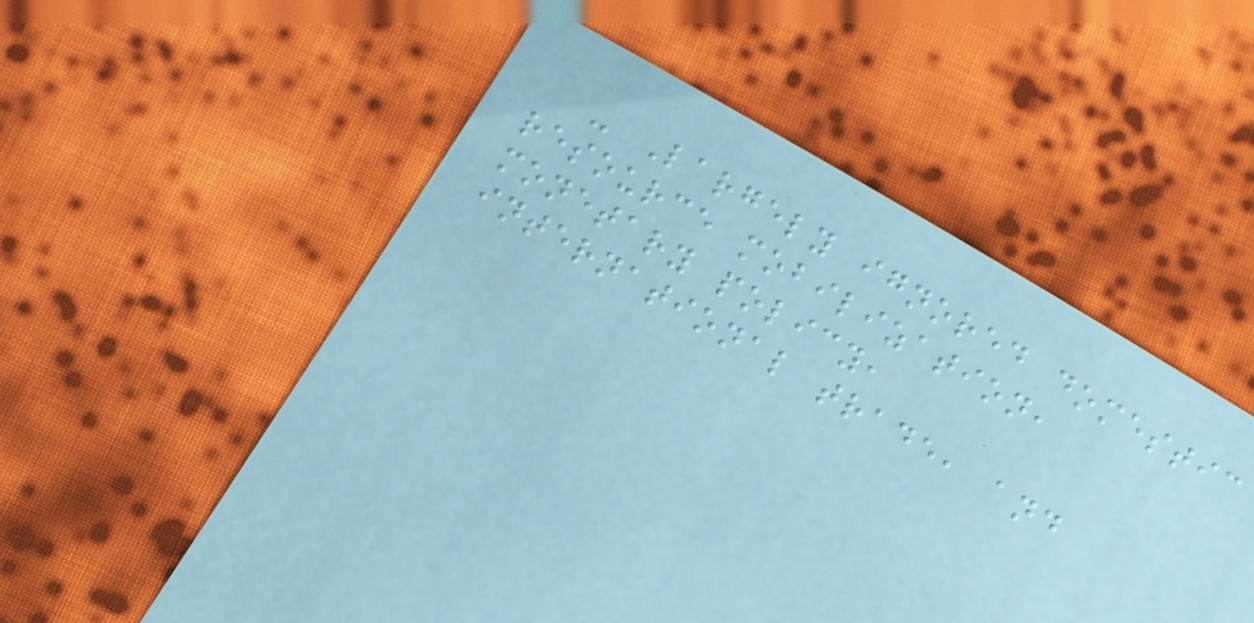- Largely ignored domestic
resource mobilization,
monetary policy,
international trade, and
